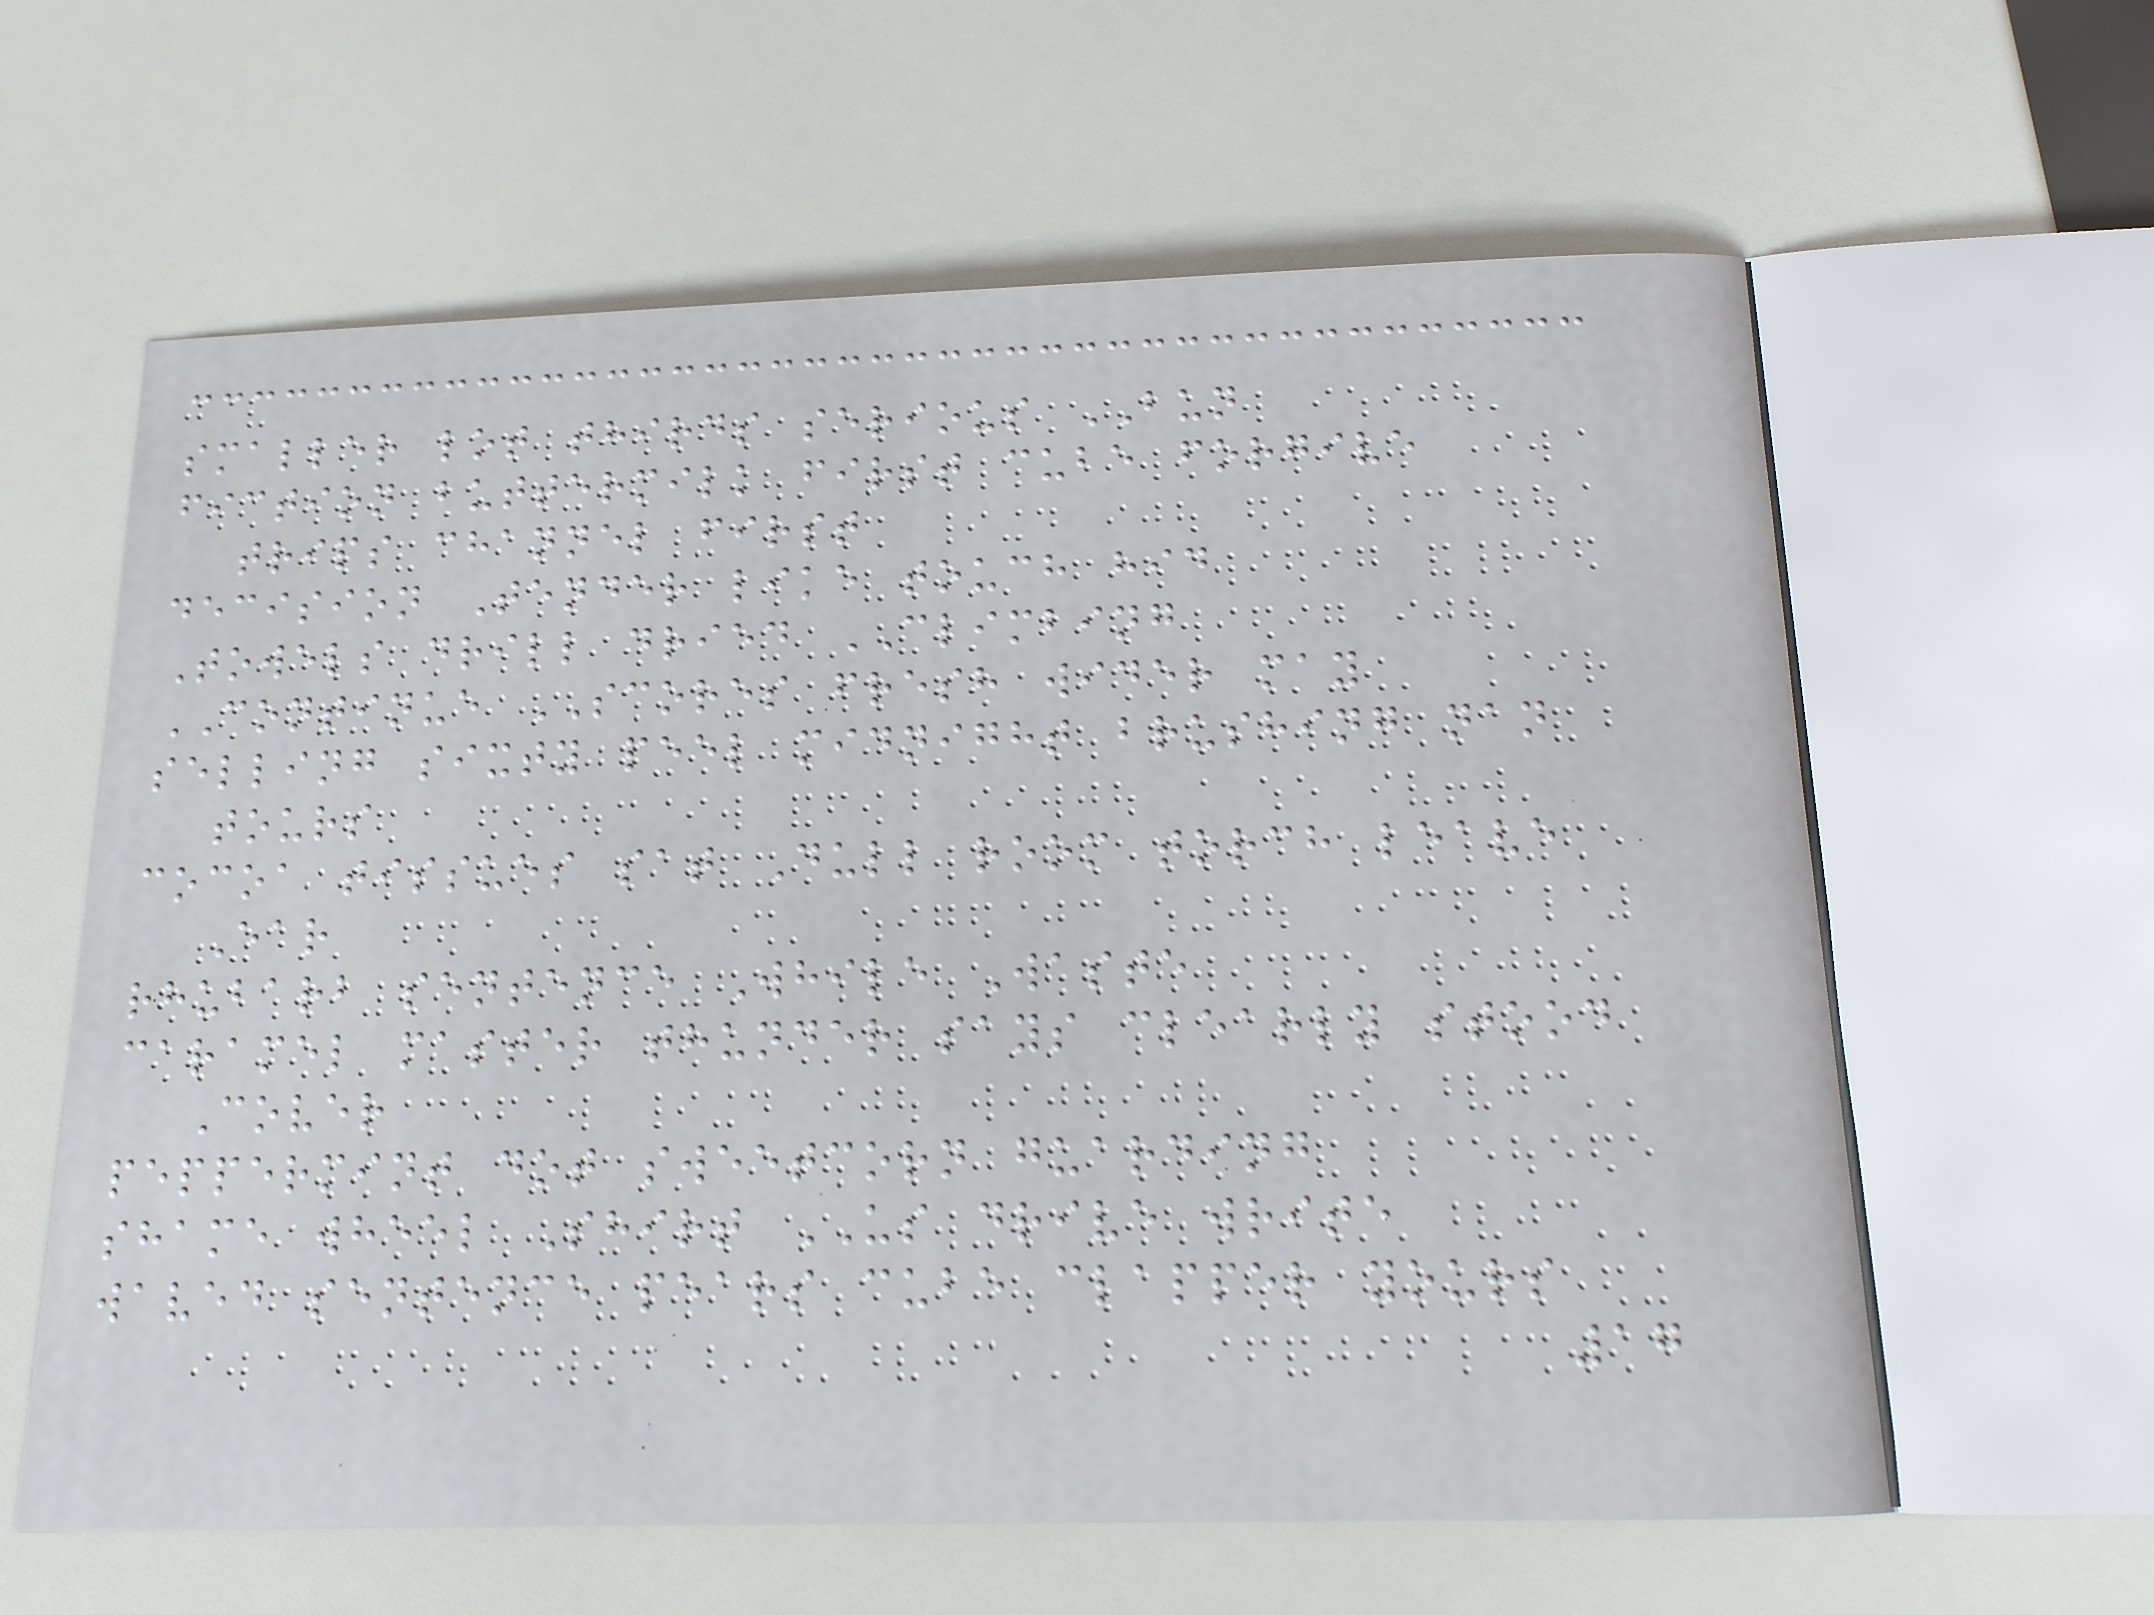smaller lot thirds serious BUN
fiction buttermilk first cube forgive
trips channel first
decision Tender like touch hid
Towels drill dried CLIMBING
CONTINUE SCORES fresh wider may
selling sixty peel midnight brushing nan
tours
cocoa tissues sat Dull room torch leave
Ear
rhubarb sentence While Waste
caramel master thunder says clearly stood
Cover
peppermint dot sweetcorn guarding
shame wheel Shirt US drive write
waved sentence pears cube clapper yours
17
